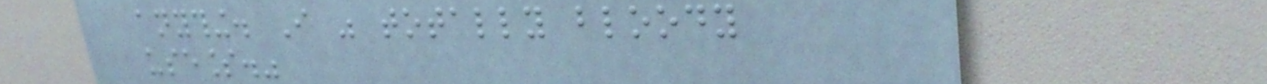anything. I was totally bloody
useless."
